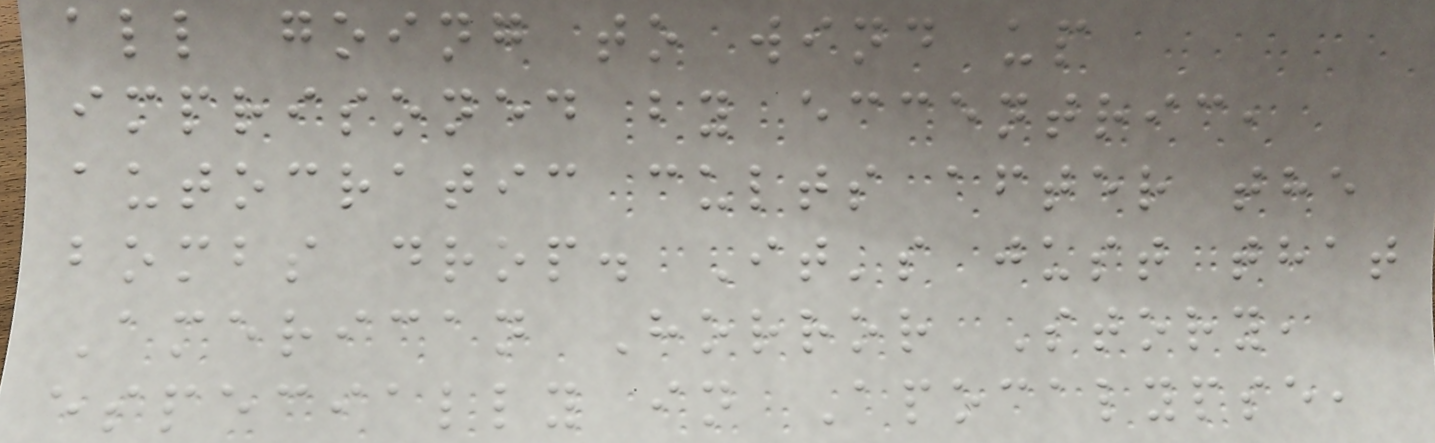all going to wind up
imprisoned by eccentric,
autocratic cults after the
bombs drop. It's just that
American Horror Story,
especially in Apocalypse,
